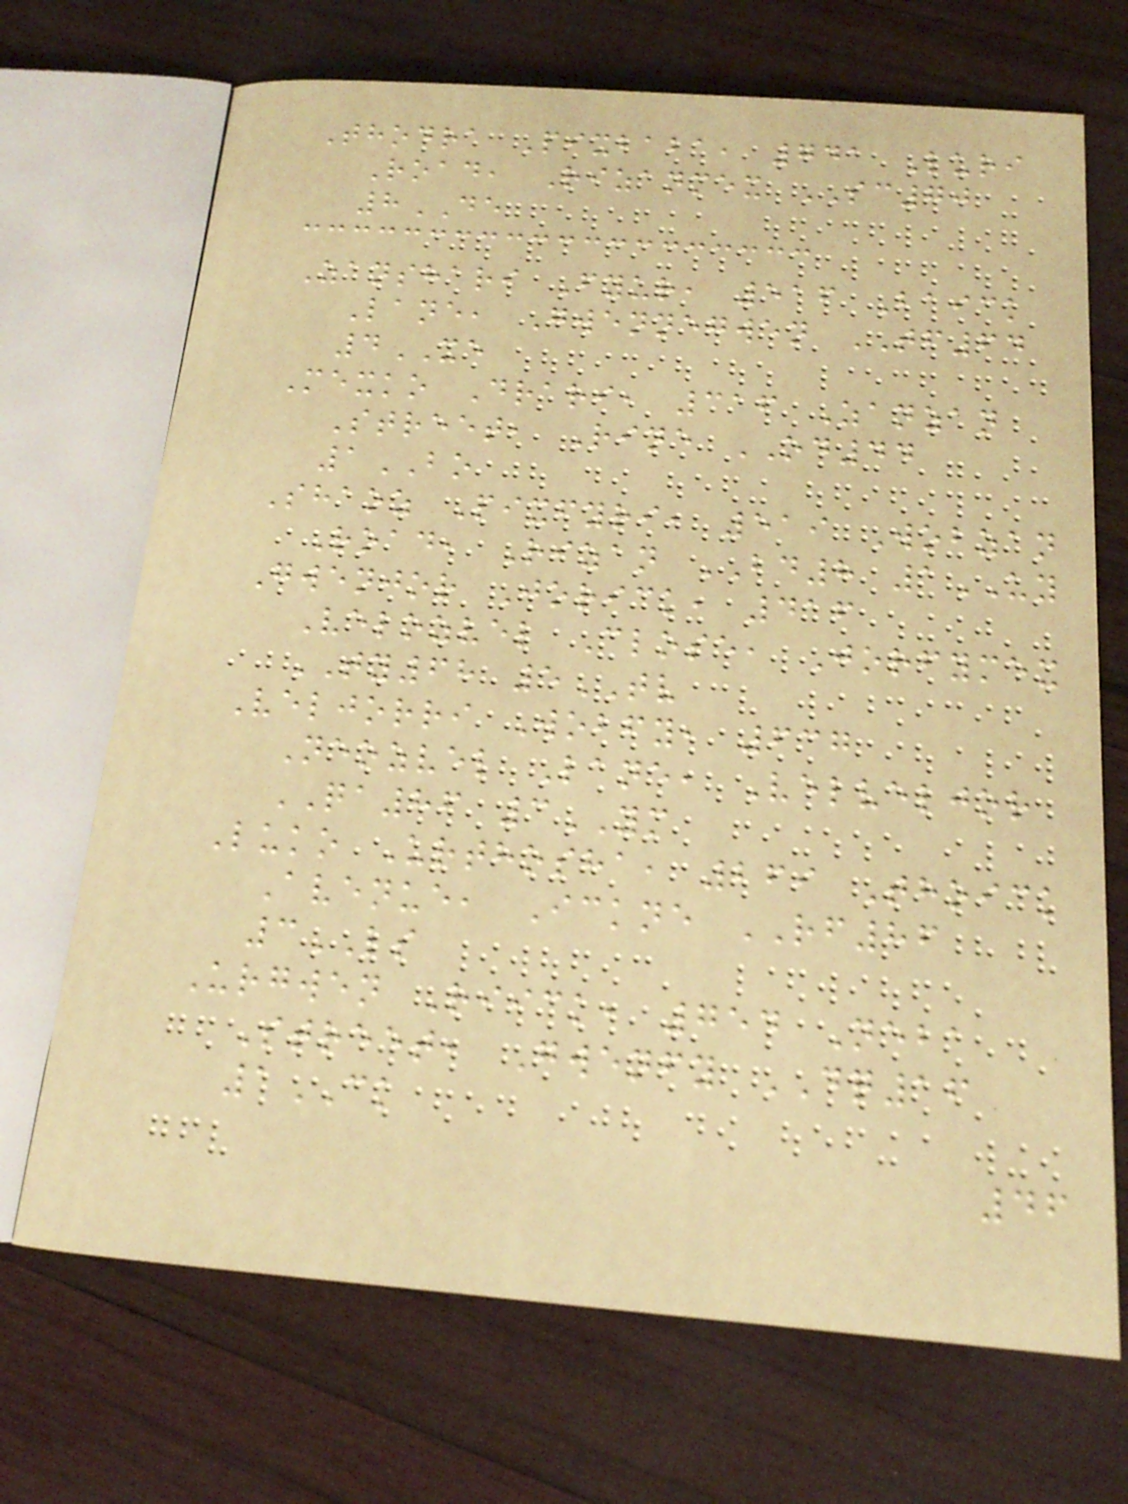Thodra Pixbaba, 741 Luri
Road, Rizanmex SC70
8DE
Zanshari Fyur, 516 Baick
Lane, Gwennegwen TF64
4XE
Mexko Drari, 316 Zanzan
Street, Rine OD44
1BO
Shaoz Pixfyri, 519 Wobzan
Road, Rizan BD8 1UY
Gwenjor Jorick, 416
Velozvel Close, Jorfymex
TY68 5TV
Veljorri Wobfy, 637
Neozvel Lane, Velveljor
QA86 3YM
Luko Urthosha, 269 Thoick
Avenue, Ickne RF86
3LS
Urgwen Riick, 754 Neba
Street, Gwenfy DQ16
1CK
46
